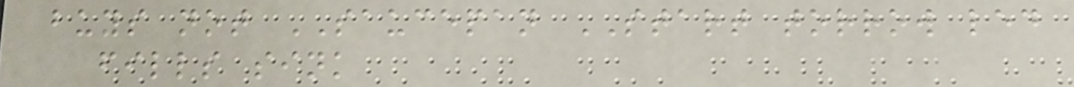buys not SAUCEPAN START torrow led
fills sink
